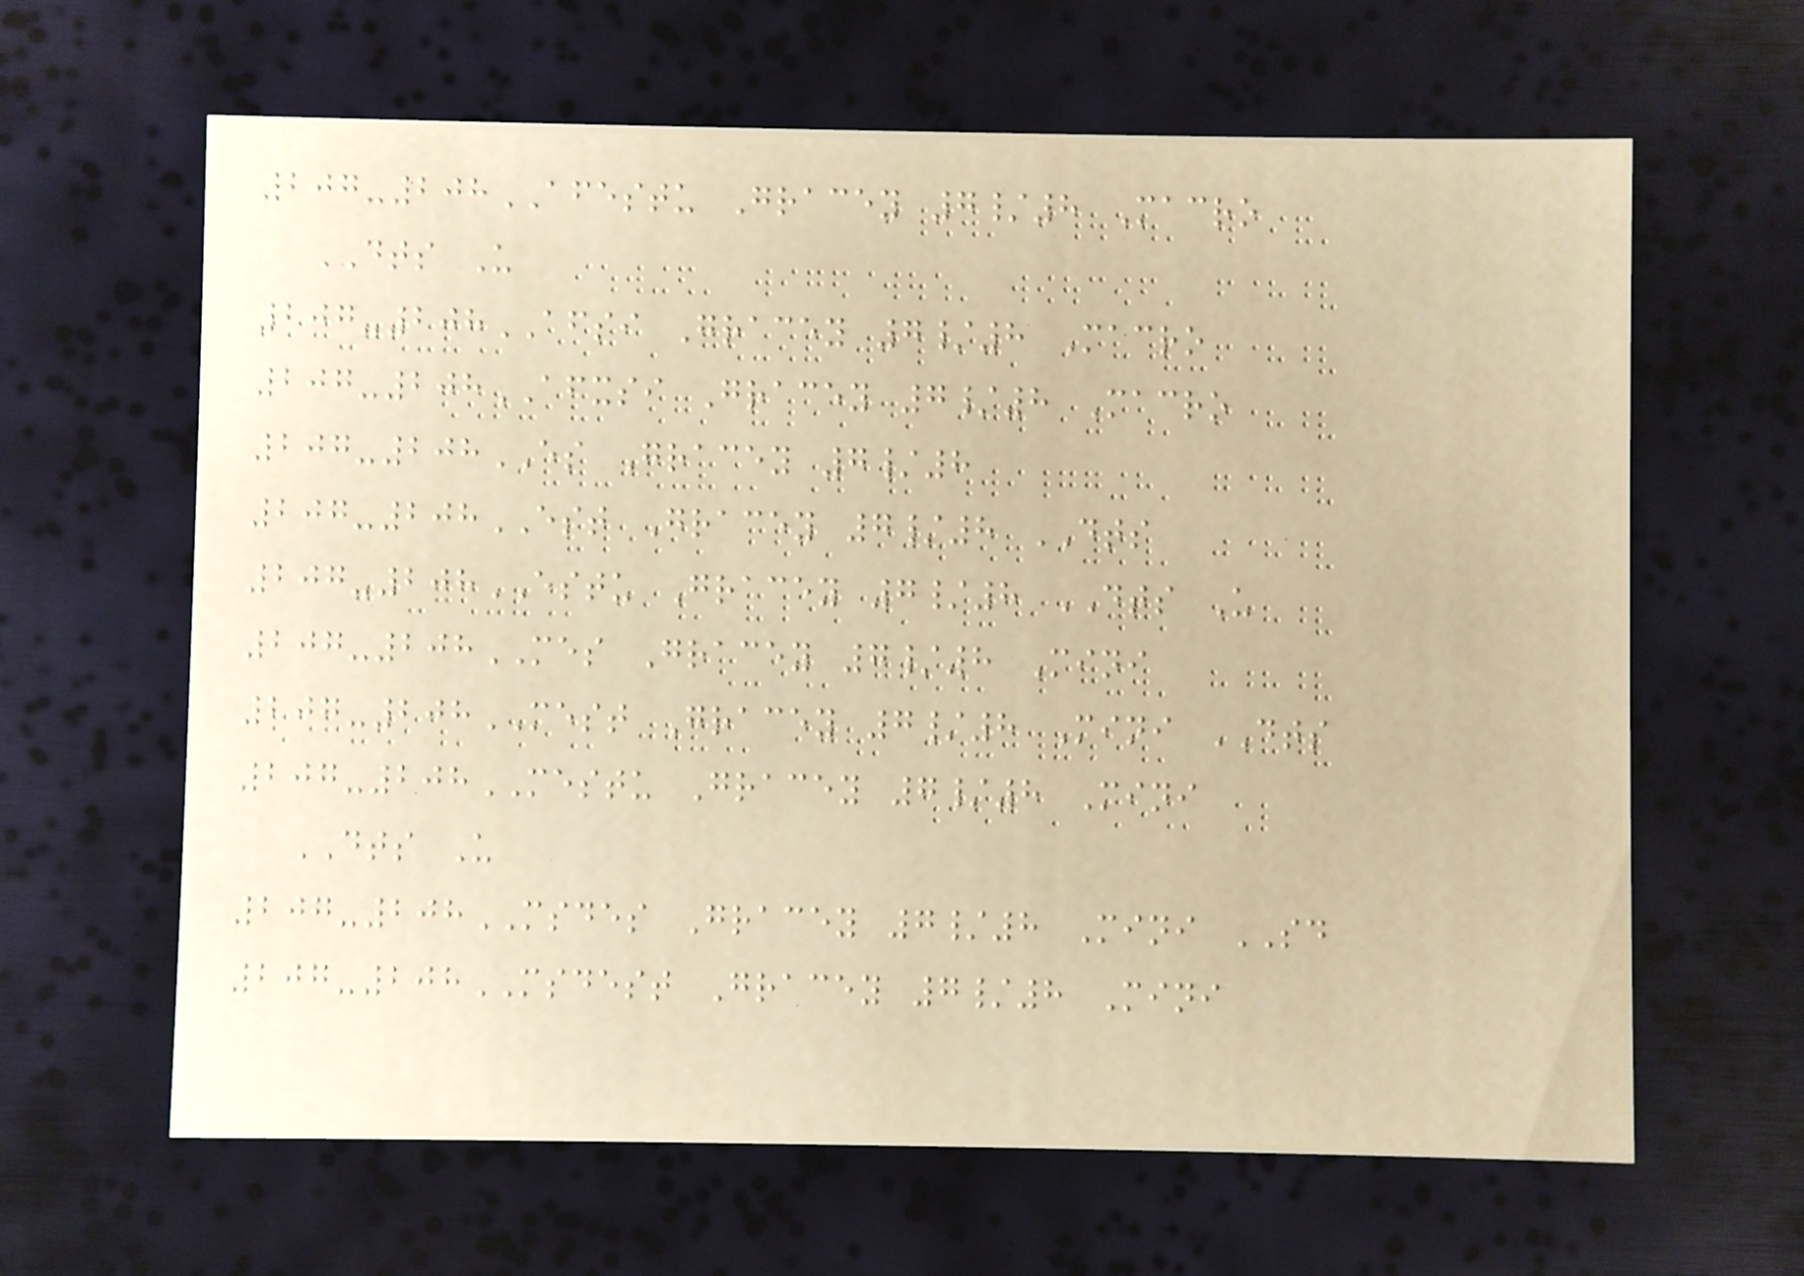207-208AFESTU Gracey 7/8 Macro
DTS U
207-208AFSI Gracey 7/8 Macro
207-208AFXSI Gracey 7/8 Macro
207-208ES Gracey 7/8
207-208EST Gracey 7/8 DTS
207-208ESTU Gracey 7/8 DTS U
207-208MES Gracey 7/8 Mini
207-208MEST Gracey 7/8 Mini DTS
207-208MESTU Gracey 7/8 Mini
DTS U
207-208MSDES Gracey 7/8 Mini SD
207-208MSDEST Gracey 7/8 Mini
